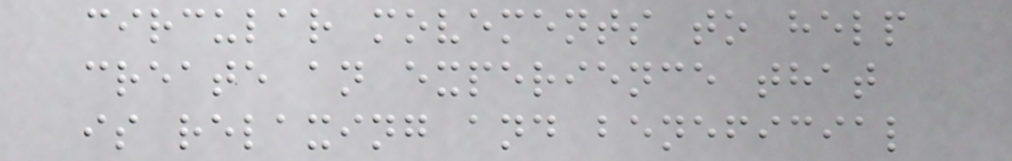circular movements to help
create an experience that
is relaxing and beneficial
